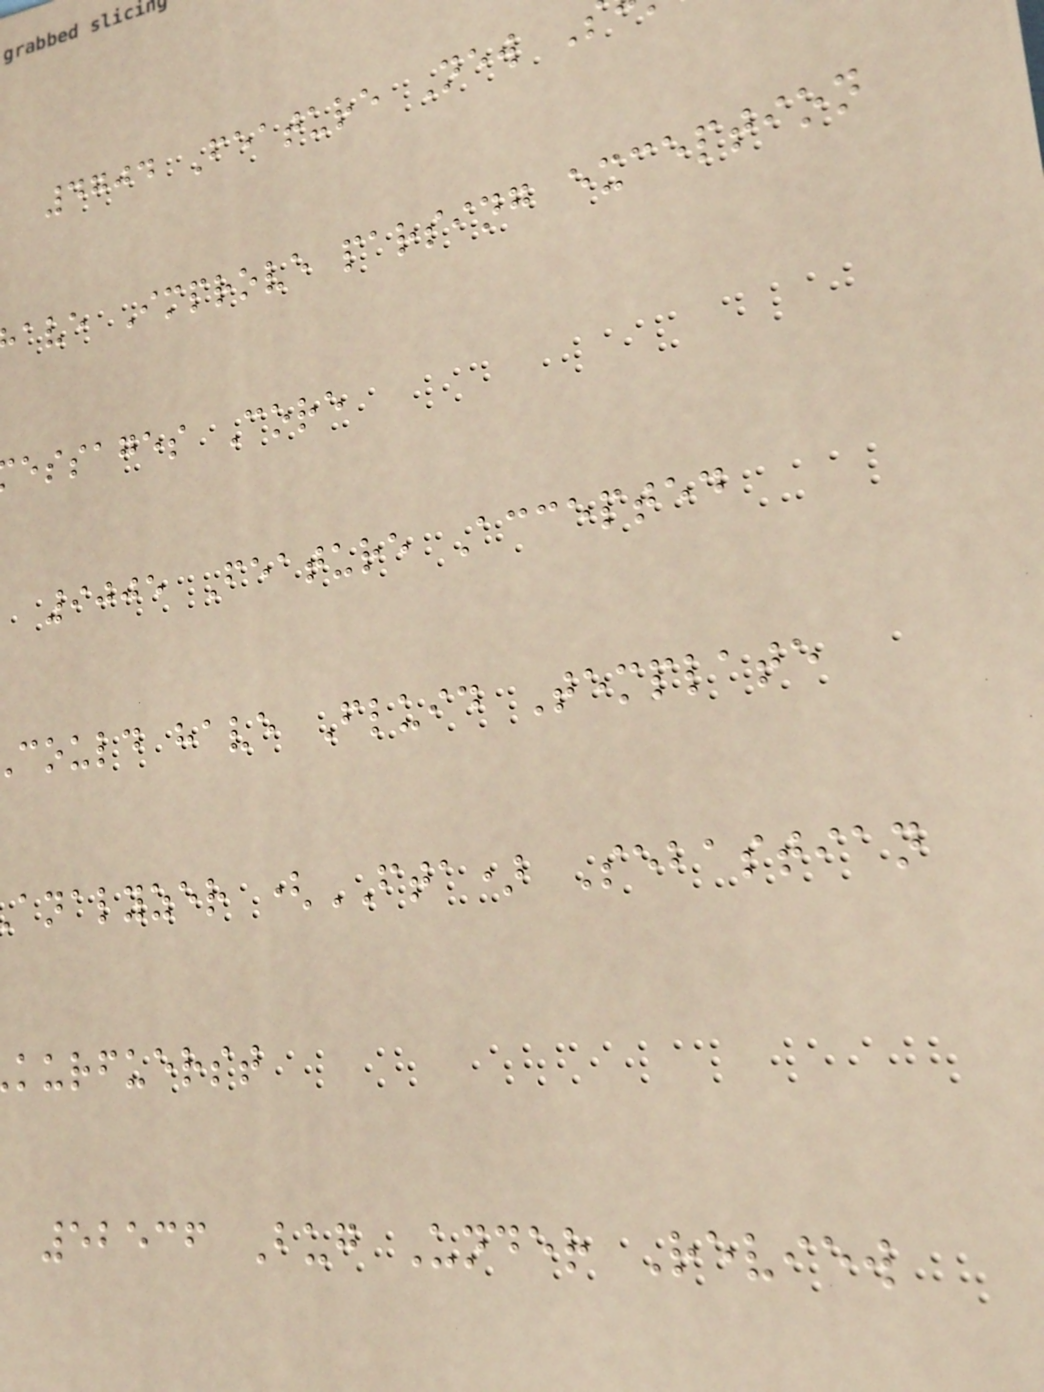4704 Feature New
ave Improve parsing exception
essages Core
9005 Feature Accepted
could have Fluid Template
analyzer (FTA) Sebastian
kurfuerst
52536 Bug Under Review
